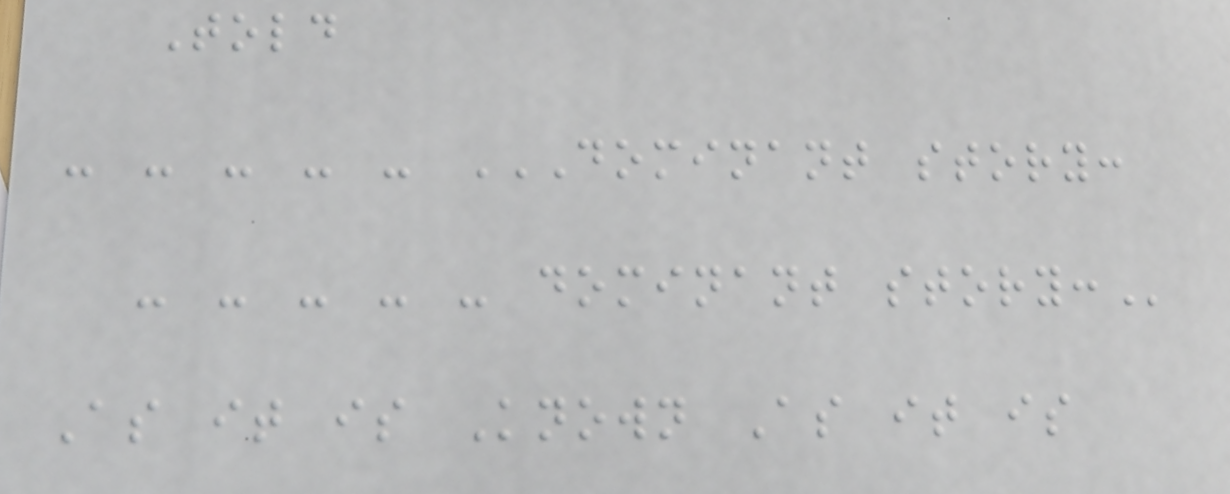Told
- - - - - DOMINANT STORY:
- - - - - DOMINANT STORY:
As it is Known As it is
